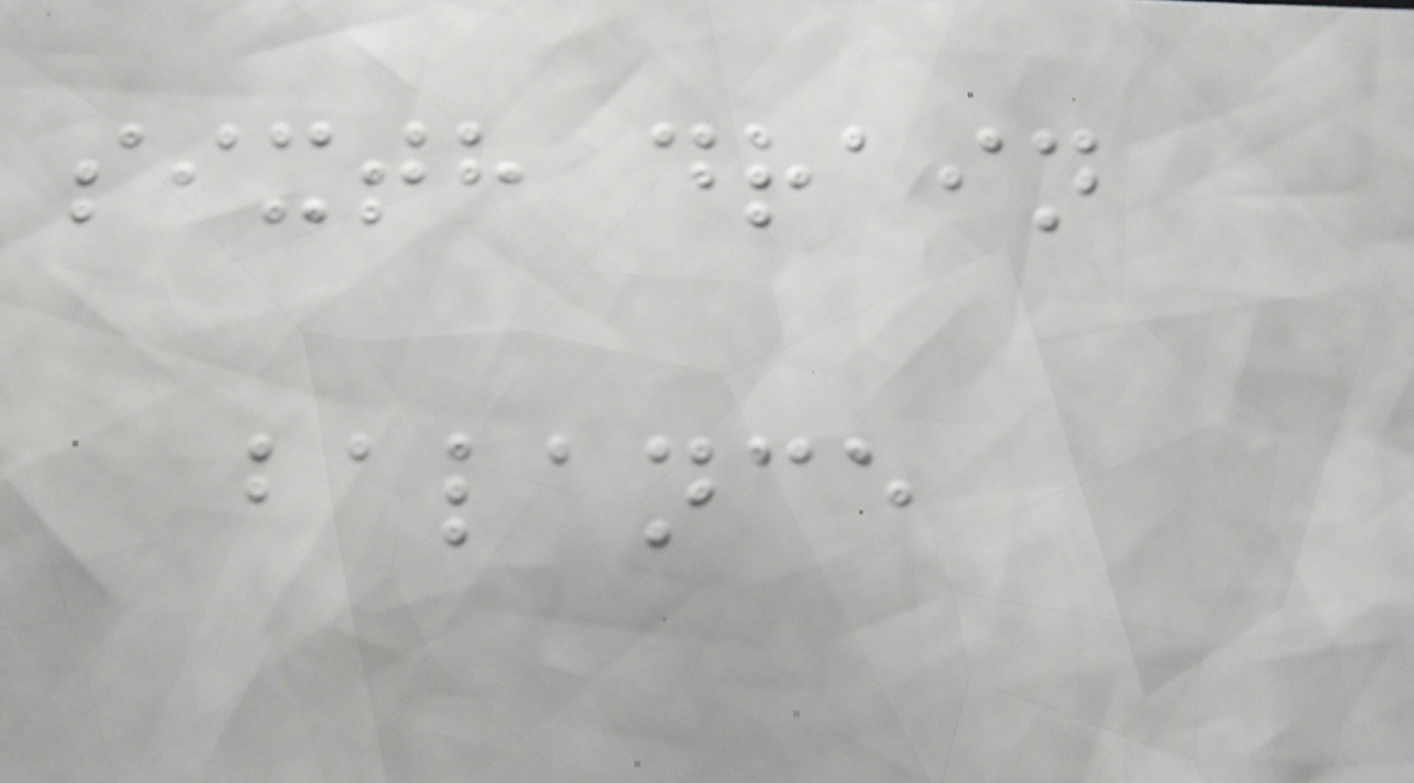sixth drain
balance
